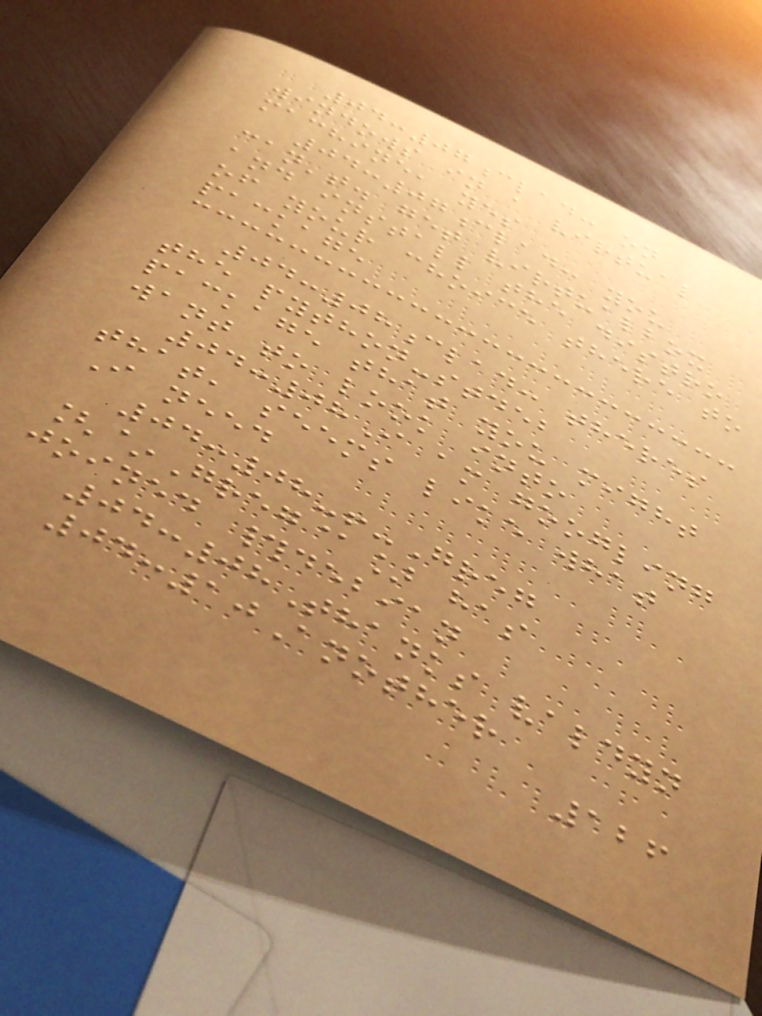04:07clad: on
windows in a virtual
machine, yes
04:07clad: you
can't. get virtualbox
and install the distro
of your choice there to
package
04:08clad: theres
the python-stdeb
package that you might
want to look into
04:08I am googling
that, seems like what
I need
04:08-!-Greg
[~Greg@] has
joined #debian
04:08Thanks valdyn
04:10Another
126
